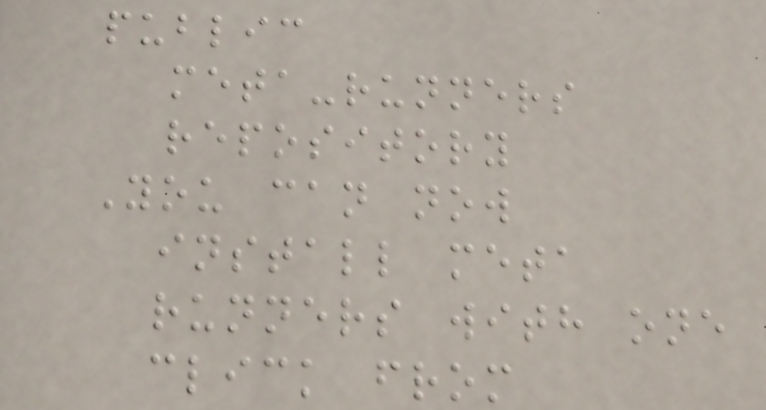public
meta-runners
repository
You can now
install meta
runners with one
click from
